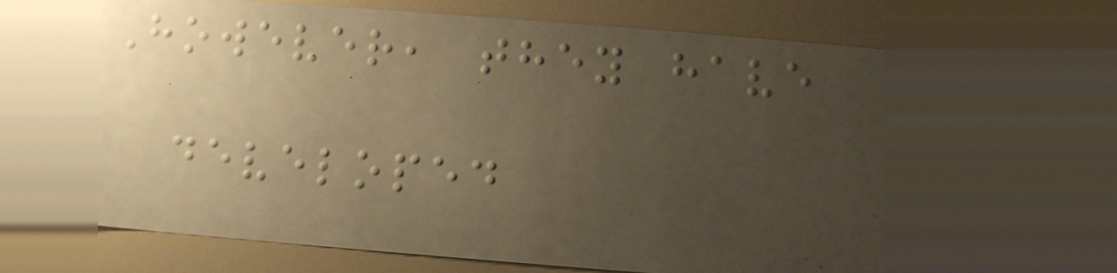However, they have
developed
